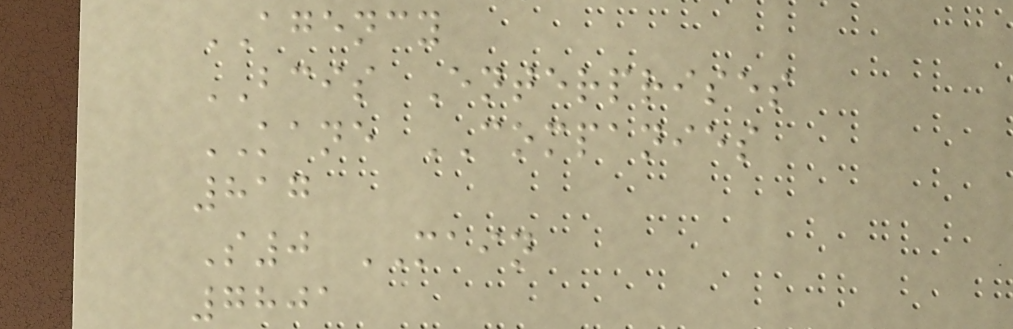AGENCY
BCIS Enterprises
KANE COMPANIES
817
S0 MAIN
7801
